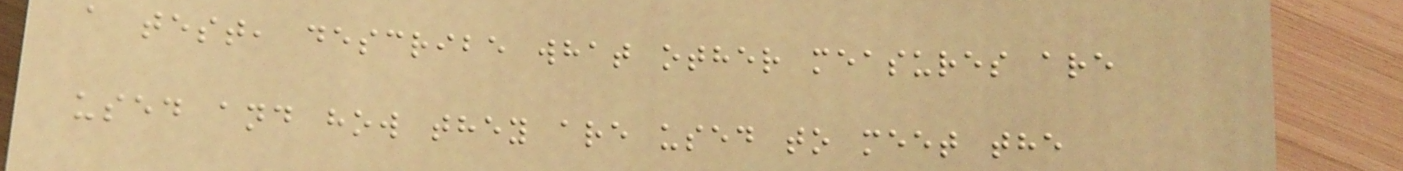a test, describe what other measures are
used and how they are used to meet the
